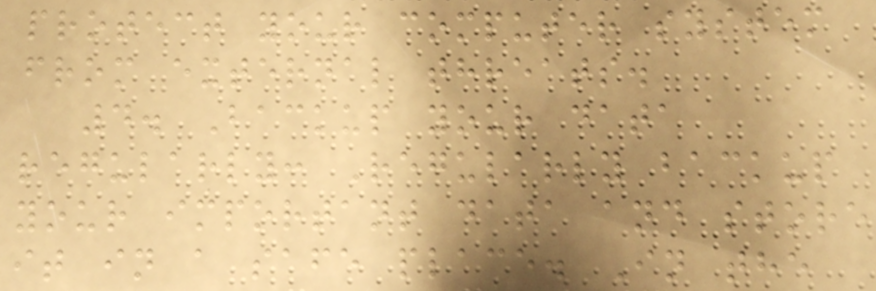protect your computer system
from external threats.
4. Backup your data
regularly: Regularly backup
your important data and store
it in a safe place. In the
